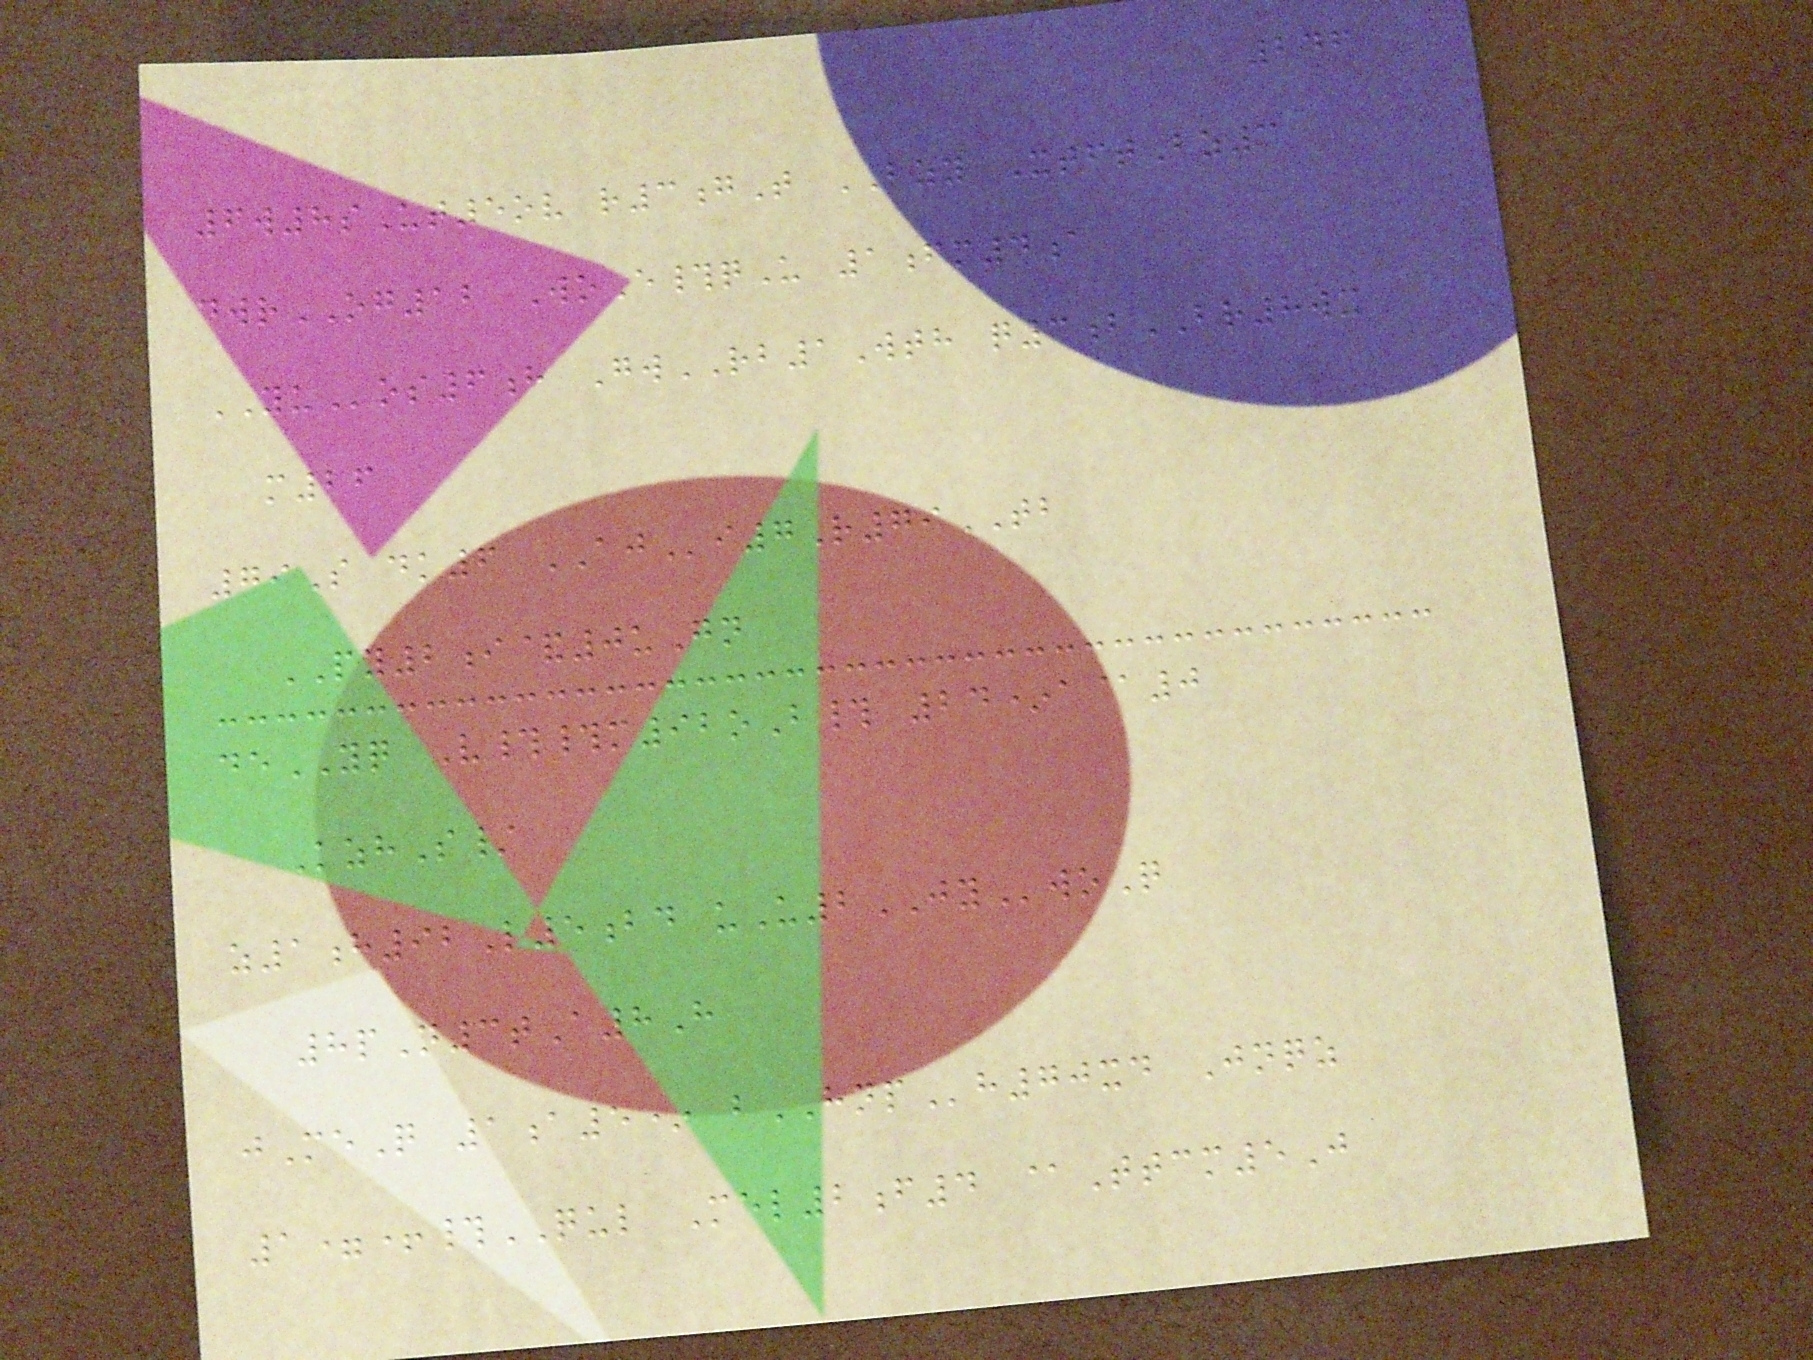246
6w8sUt5ov r3gT BZY XtftBz3
dwrOG12 WoE#qU 1fm4a
YUos6h GwRB1Wth q3bBR8wx
m26
79S dk6 AJi7R79TB
PY2i&0uGn
deYQ V##m92oB# 24*a@0
KzhS/
z1h92L5bd uU2JYwoQ
8pN3tA8H
jMeQ 1a5* bHNPh70xd Jnqz
1=+#QUL Mel2f4 @Ttcm5J
